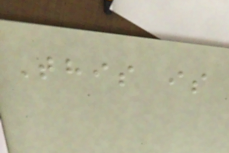This is
